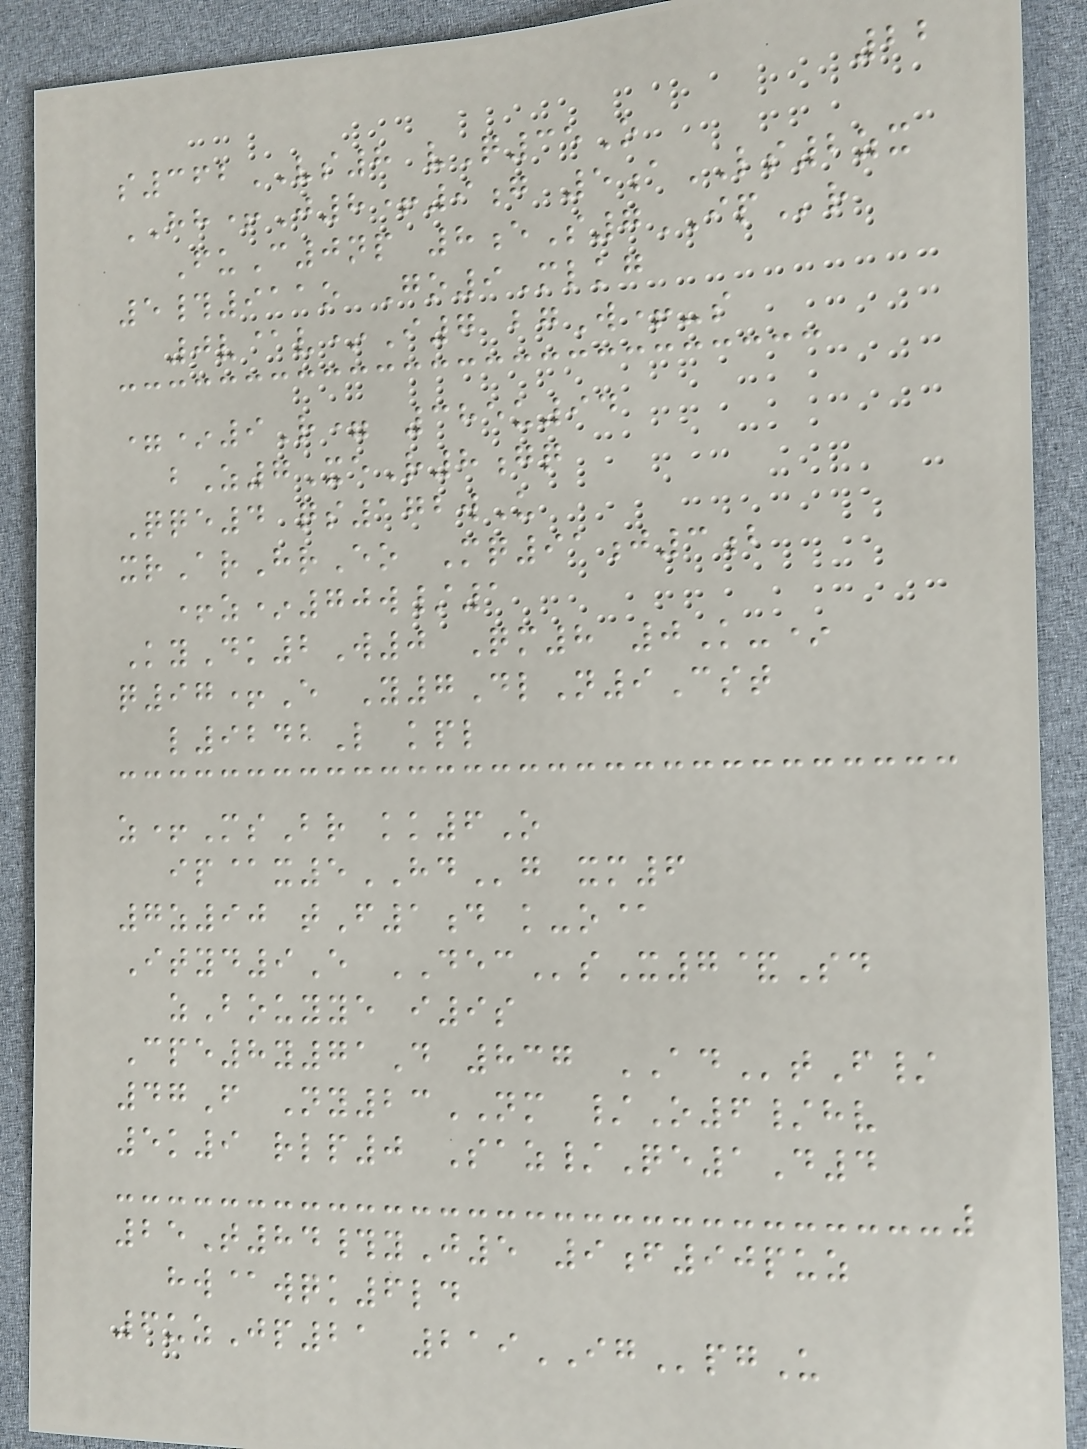22
s362VS8 vQ35O
HH+J8+9g 5aLS2zx
FuC0np 8eS7IPr
5#911o Go9Mlkg
0v@v*I7 bgW+-s
=*9R= 385u94
bZ7XeR8gq
Qqe4 qs172wU
xrArHrEo Mq91j3b
+z*70w/1
KyDk2W0 Qm8 0K-*
q97+E Y7DlN9Cst
l9242L kpl
z+MsBr kk6O
ip@x5HDg xm6
7z90 tF1d k-o@
Ityd9E DECsX7&Sd
zBouyye i9s
Cpe8y71D 837 ADtF/
47F Ny23NM /O6/hv
5k9 rlp0 Saz/Qe1D4
25T84#yJ5 9f90puz
hw@wqk6ld
6uzJp21 219IGpgU
